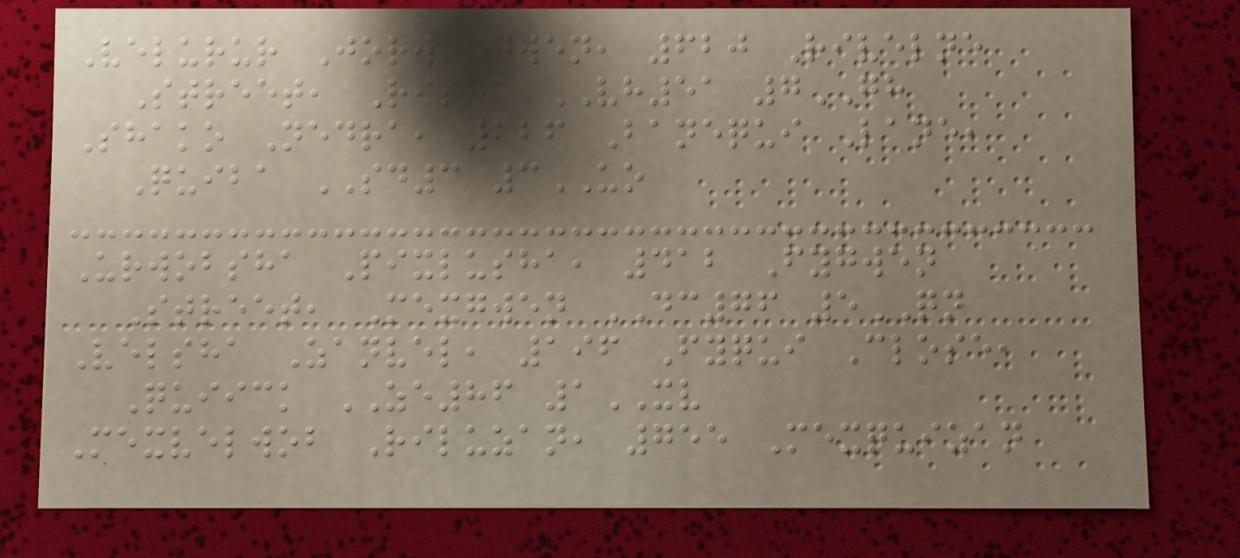Velurur Jorwobgwen, 620 Rivelne
Street, Risha VH51 7GH
Shako Nedra, 226 Banequi Lane,
Quiba SD3 3UO
Urwobsha Pixlusha, 412 Fygwen
Street, Mexgwen DC76 5QN
Velsha Zanvel, 196 Fyqui Close,
Quiick ZE86 1XV
Mexvelwob Riluzan, 755 Mexquizan
